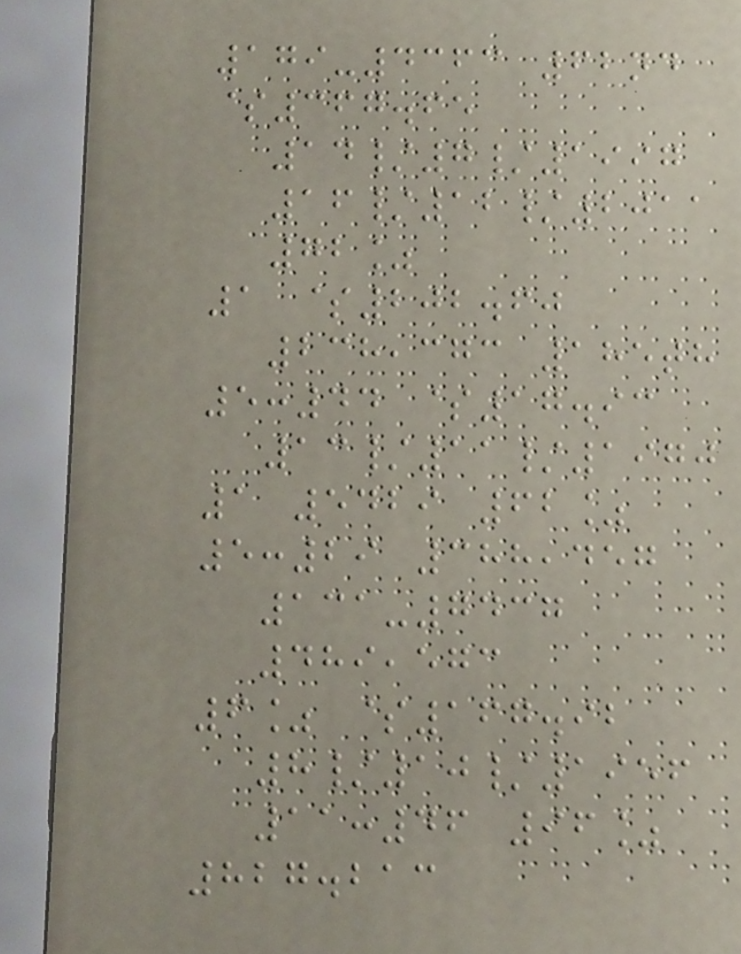179-4363 62nd
$367.65
14/7/1997
16/12/2011
72%
1 $202.60
238,373 185th
5:44 $17.93
13/11/1970
1 5429 62%
5:29 388,457
131-7437
489,573
6% $167.92
8/10/1956
11:46 96%
827.213
